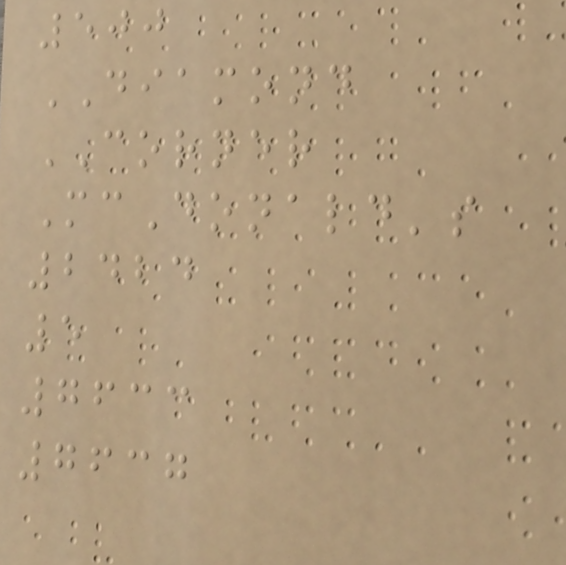500
DIAMOND
CORNER
McDonald's
2424
5
7633
7637
